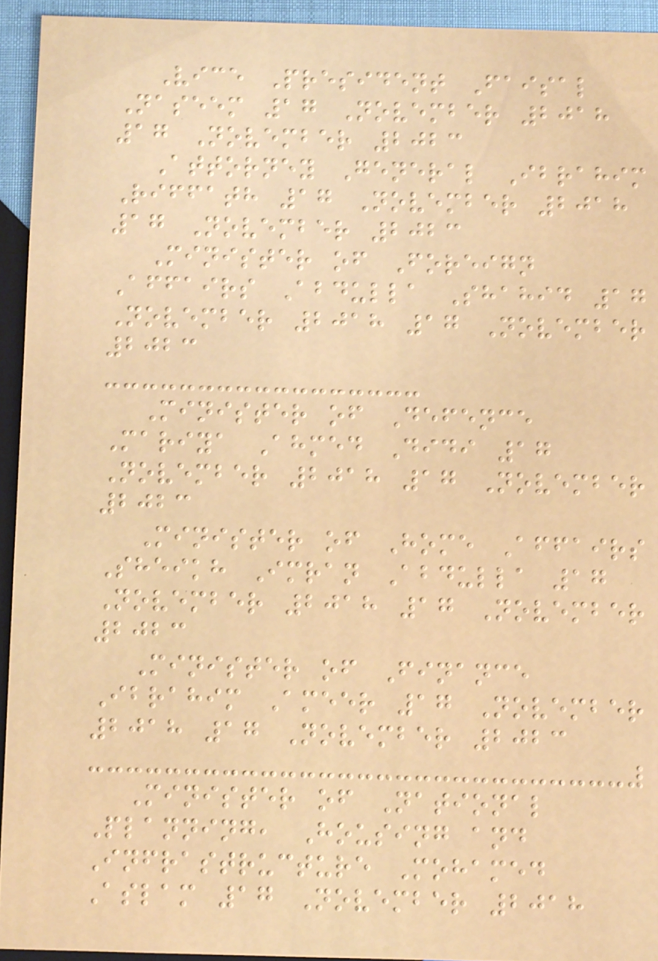Vice President Faisal
Naseem 17 November 2018
17 November 2023
Attorney General Ibrahim
Riffath 17 November 2018
17 November 2023
Minister of Foreign
Affairs Abdulla Shahid 17
November 2018 17 November
2023
Minister of Defence
Mariya Ahmed Didi 17
November 2018 17 November
2023
Minister of Home Affairs
Sheikh Imran Abdulla 17
November 2018 17 November
2023
Minister of Finance
Ibrahim Ameer 17 November
2018 17 November 2023
Minister of National
Planning, Housing and
Infrastructure Mohamed
Aslam 17 November 2018
